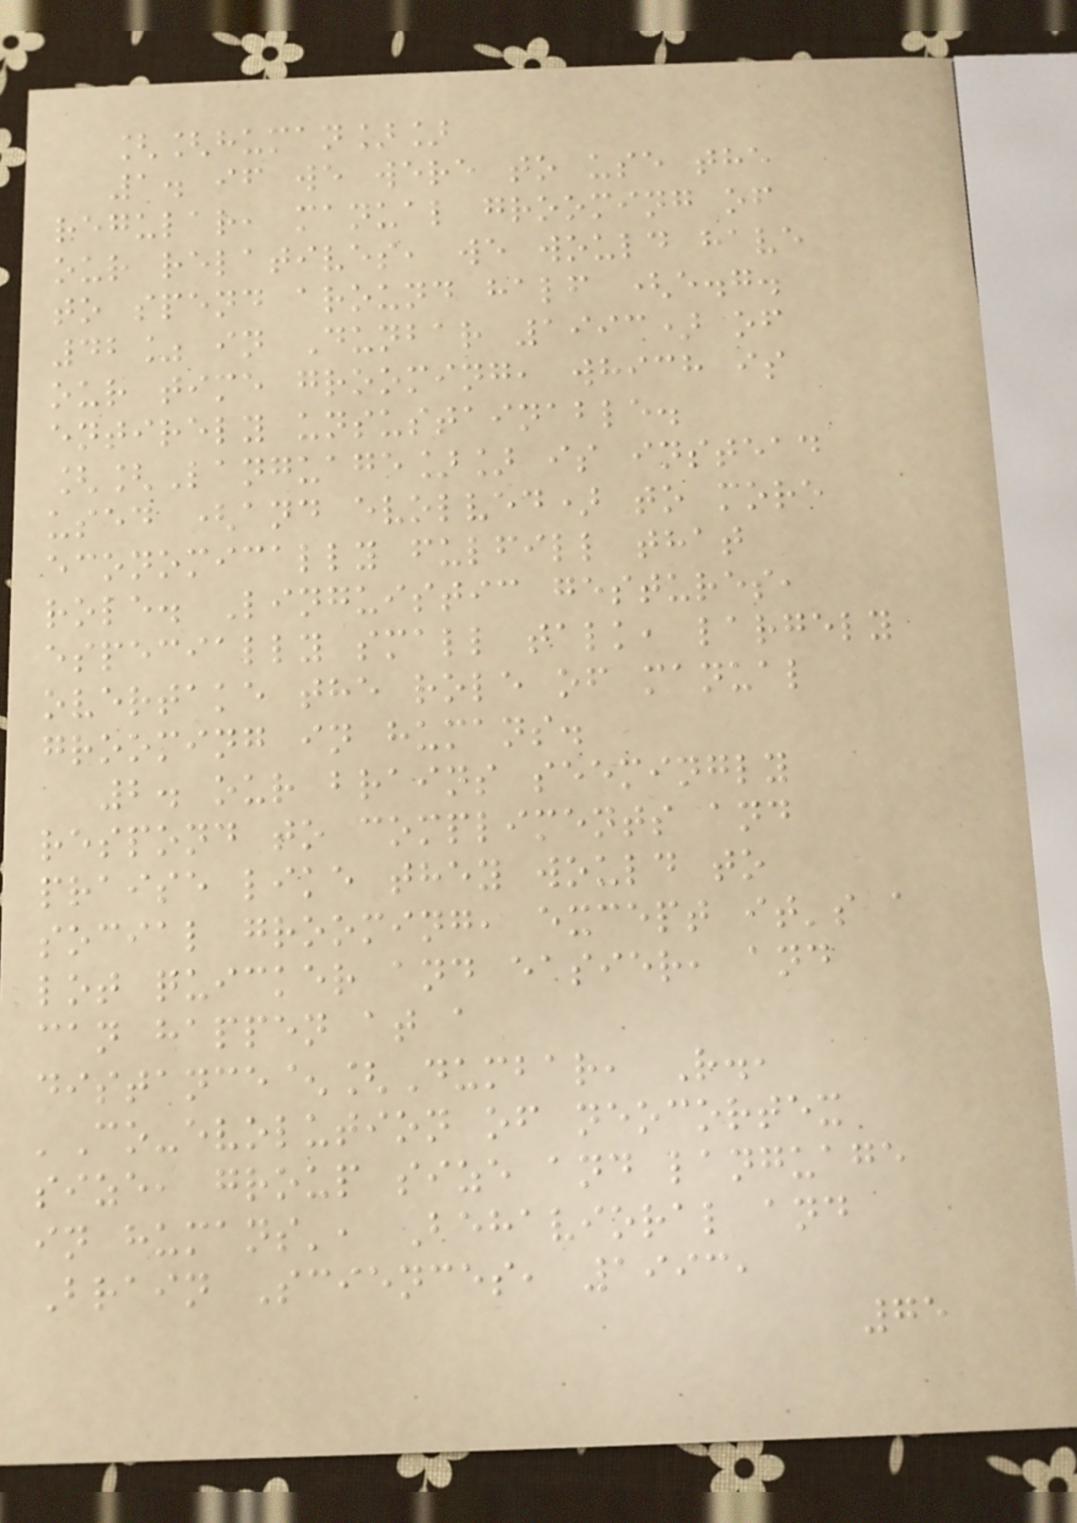[[human]]
1. if we were to use the
regular, manual grooming of
our relatives, we would have
to spend around half (e.g.
42% in Dunbar 1993) of
our time grooming, which is
entirely unsustainable.
[[Language]] is instead
used (and evolved) to more
economically fulfill that
role. Linguistic gestures,
especially small talk, largely
overtake the role of manual
grooming in humans.
2. our brains seemingly
respond to compliments and
praise like they would to
social grooming, except it's a
lot quicker and easier, and
can happen at a
distance^[Dumbar, R.,
'Co-evolution of neocortex
size, group size and language
in humans', Behavioral and
Brain Sciences, 1993,
75
